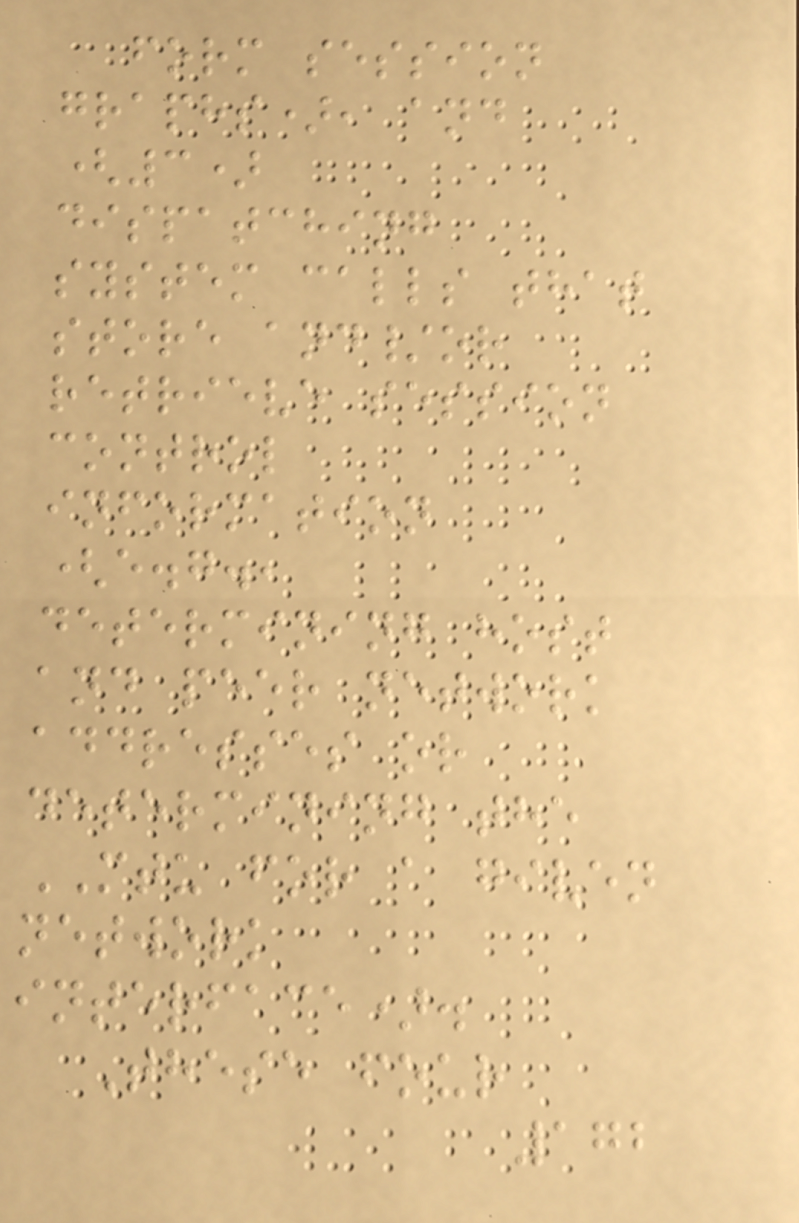form session
graphs), and
(3)
dispatching
system calls that
store and/or
retrieve session
control
information
(e.g.,
determining host
and peer network
addresses or
determining the
MTU for a given
network
interface).
These four
172
